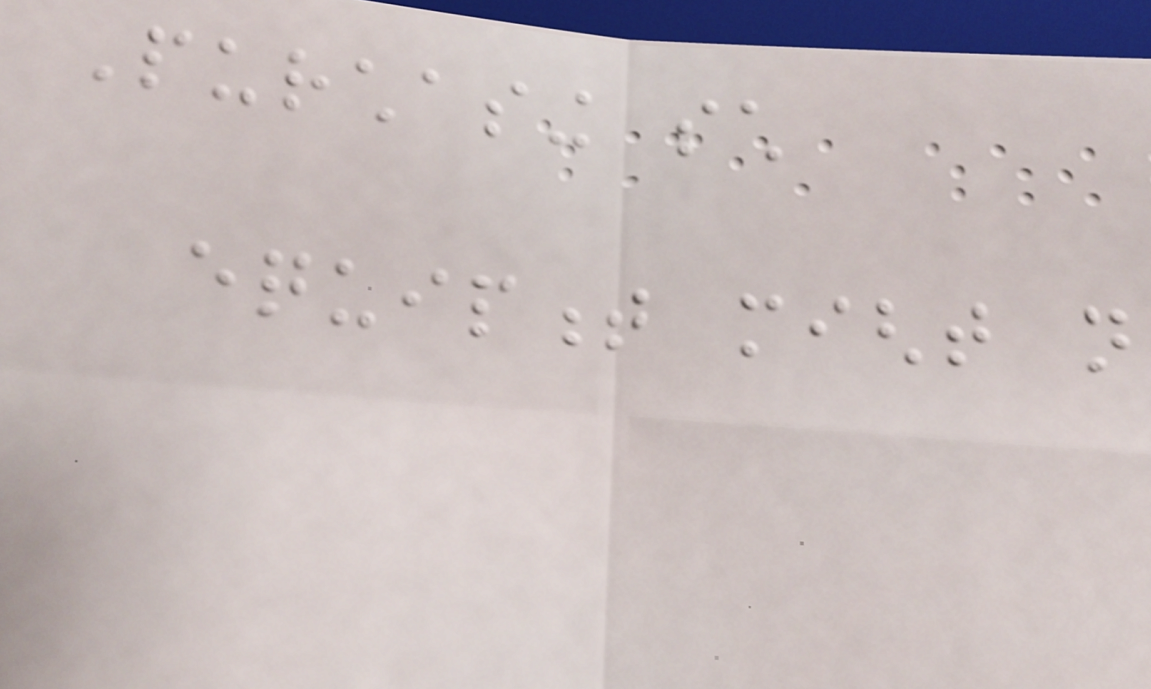Purchasing such
equipment might not
